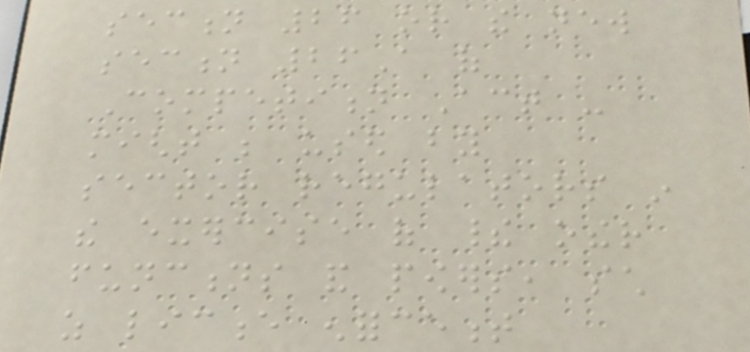section 26 or the new
section 26A of
Competition Act -
might be used by
sector regulators in
the exercise of their other
functions and powers, such
as licence enforcement
